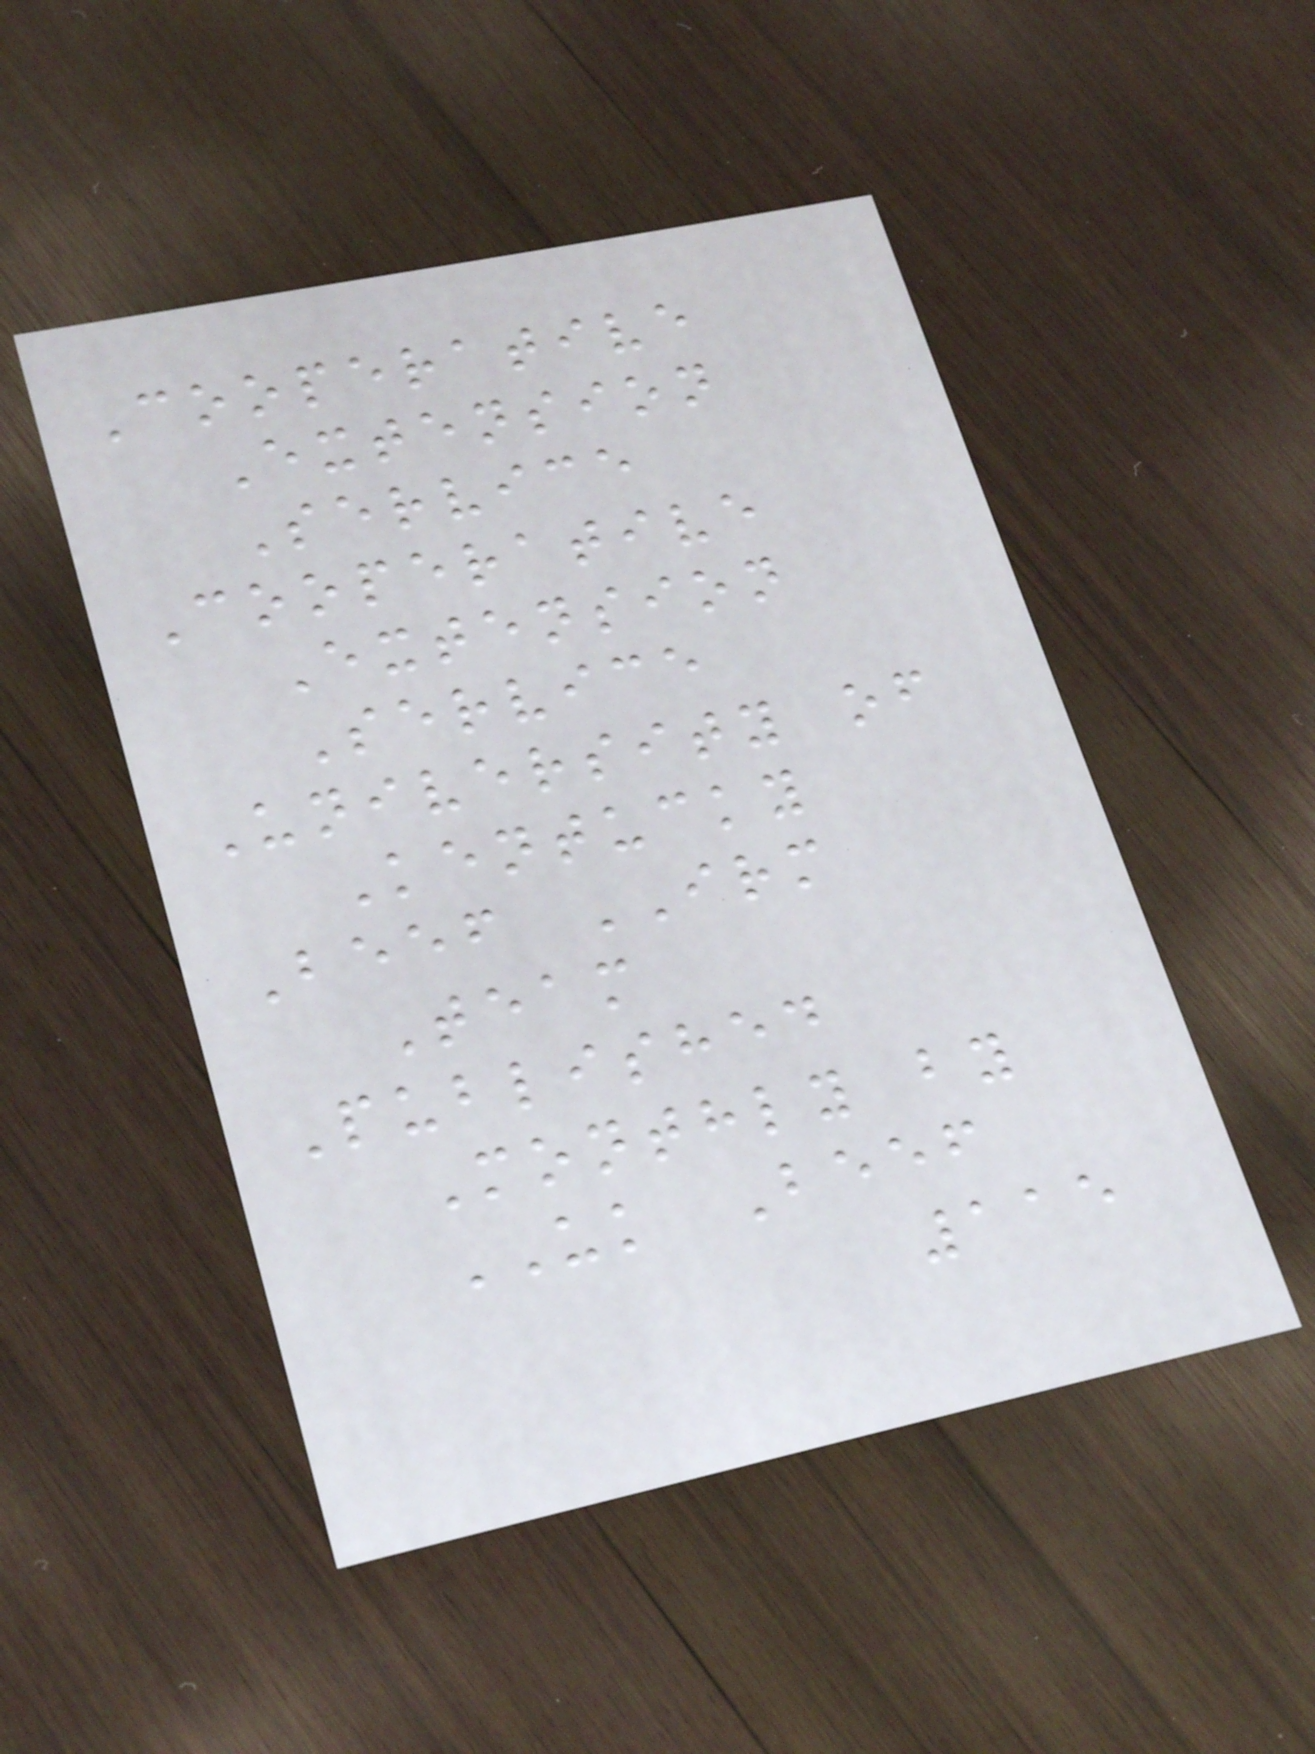Cooperative
Extension
Service
Cooperative
Extension
Service
University of
Kentucky
Beef IRM
Team
Published
Monthly by
UK Beef
115
